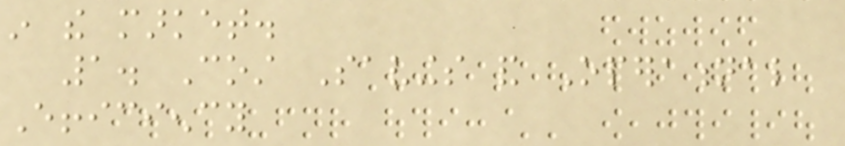in the market.
1. Cost Savings and Operational
Efficiency
